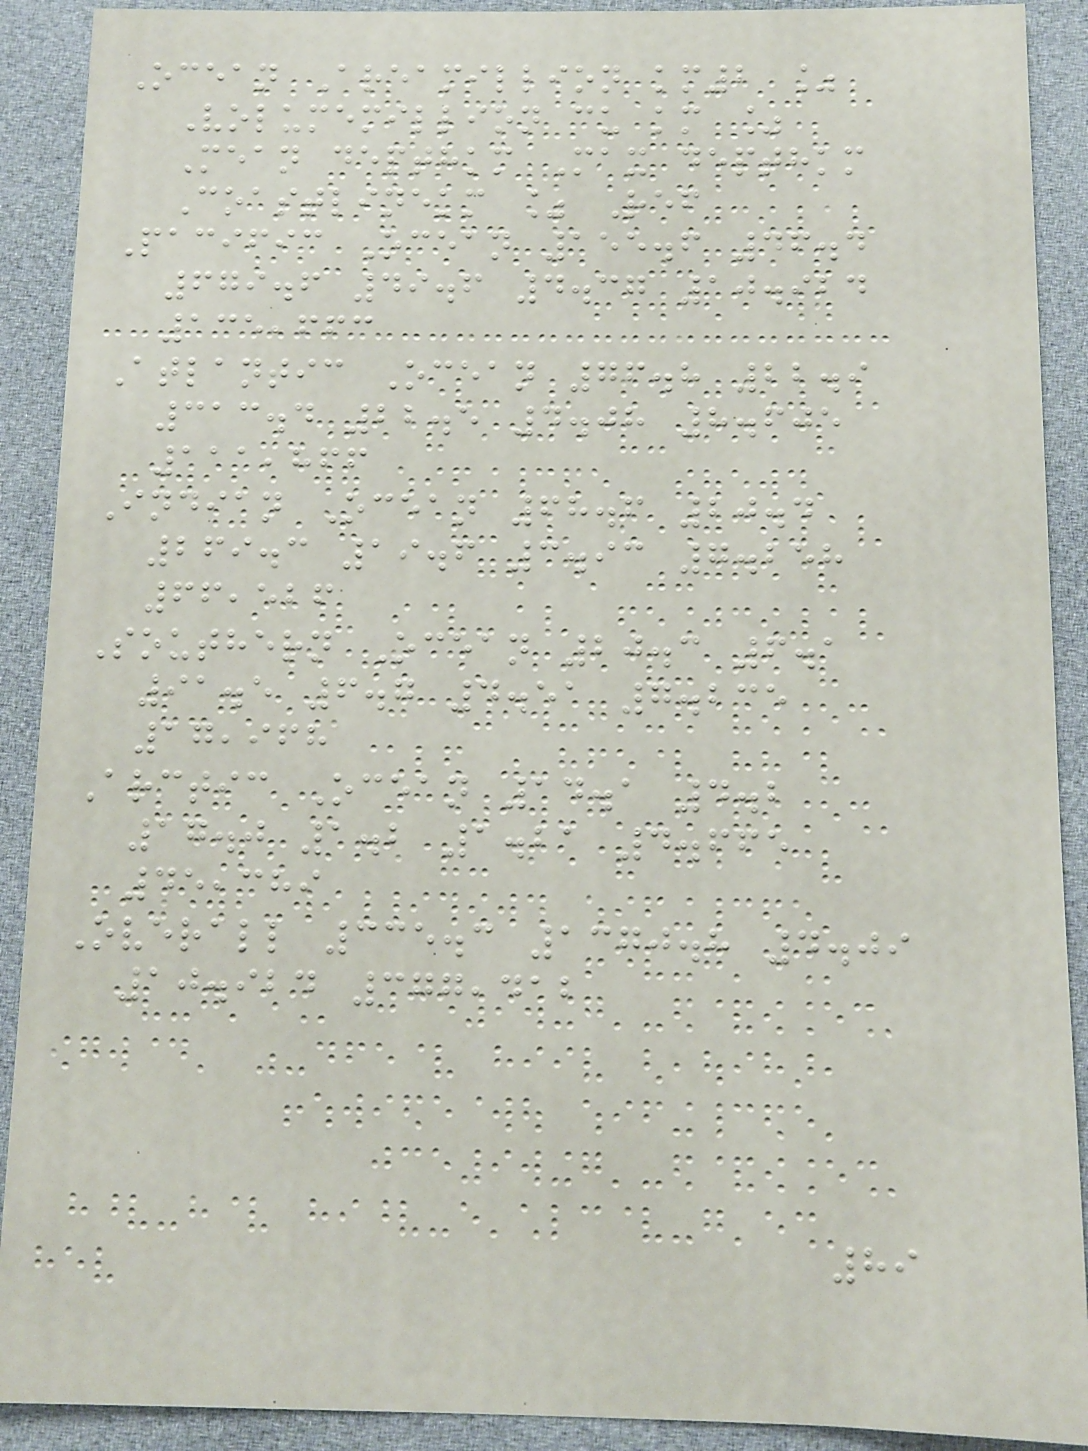Ocean Areamillion km2 %
Volumemillion cu km %
Mean depthkm Max depthkm
Coastlinekm % Ref
Pacific Ocean 155.6 46.4
679.6 49.6 4.37 10.924
135,663
Atlantic Ocean 76.8 22.9
313.4 22.5 4.08 8.605
111,866
Indian Ocean 68.6 20.4
269.3 19.6 3.93 7.258
66,526
Southern Ocean 20.3 6.1
91.5 6.7 4.51 7.235
17,968
Arctic Ocean 14.1 4.2
17.0 1.2 1.21 4.665
45,389
Overall 335.3 1370.8 4.09
10.924 377,412
89
